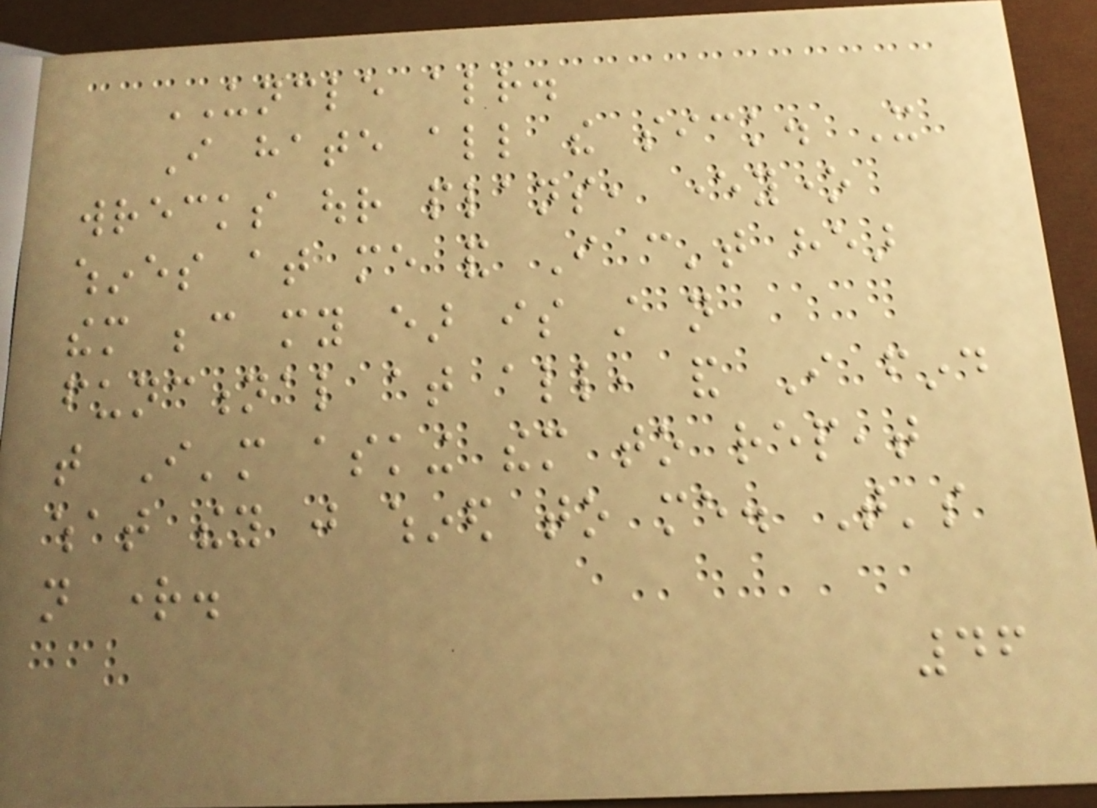UNCLE already.
I hate all the sick. It
wrecks our plans, everyone
whines at me and I can't hear
them because my ear is still not
functional at all, and I find
that I'm asking them to repeat
what they just whined to me. That's
not right.
46
